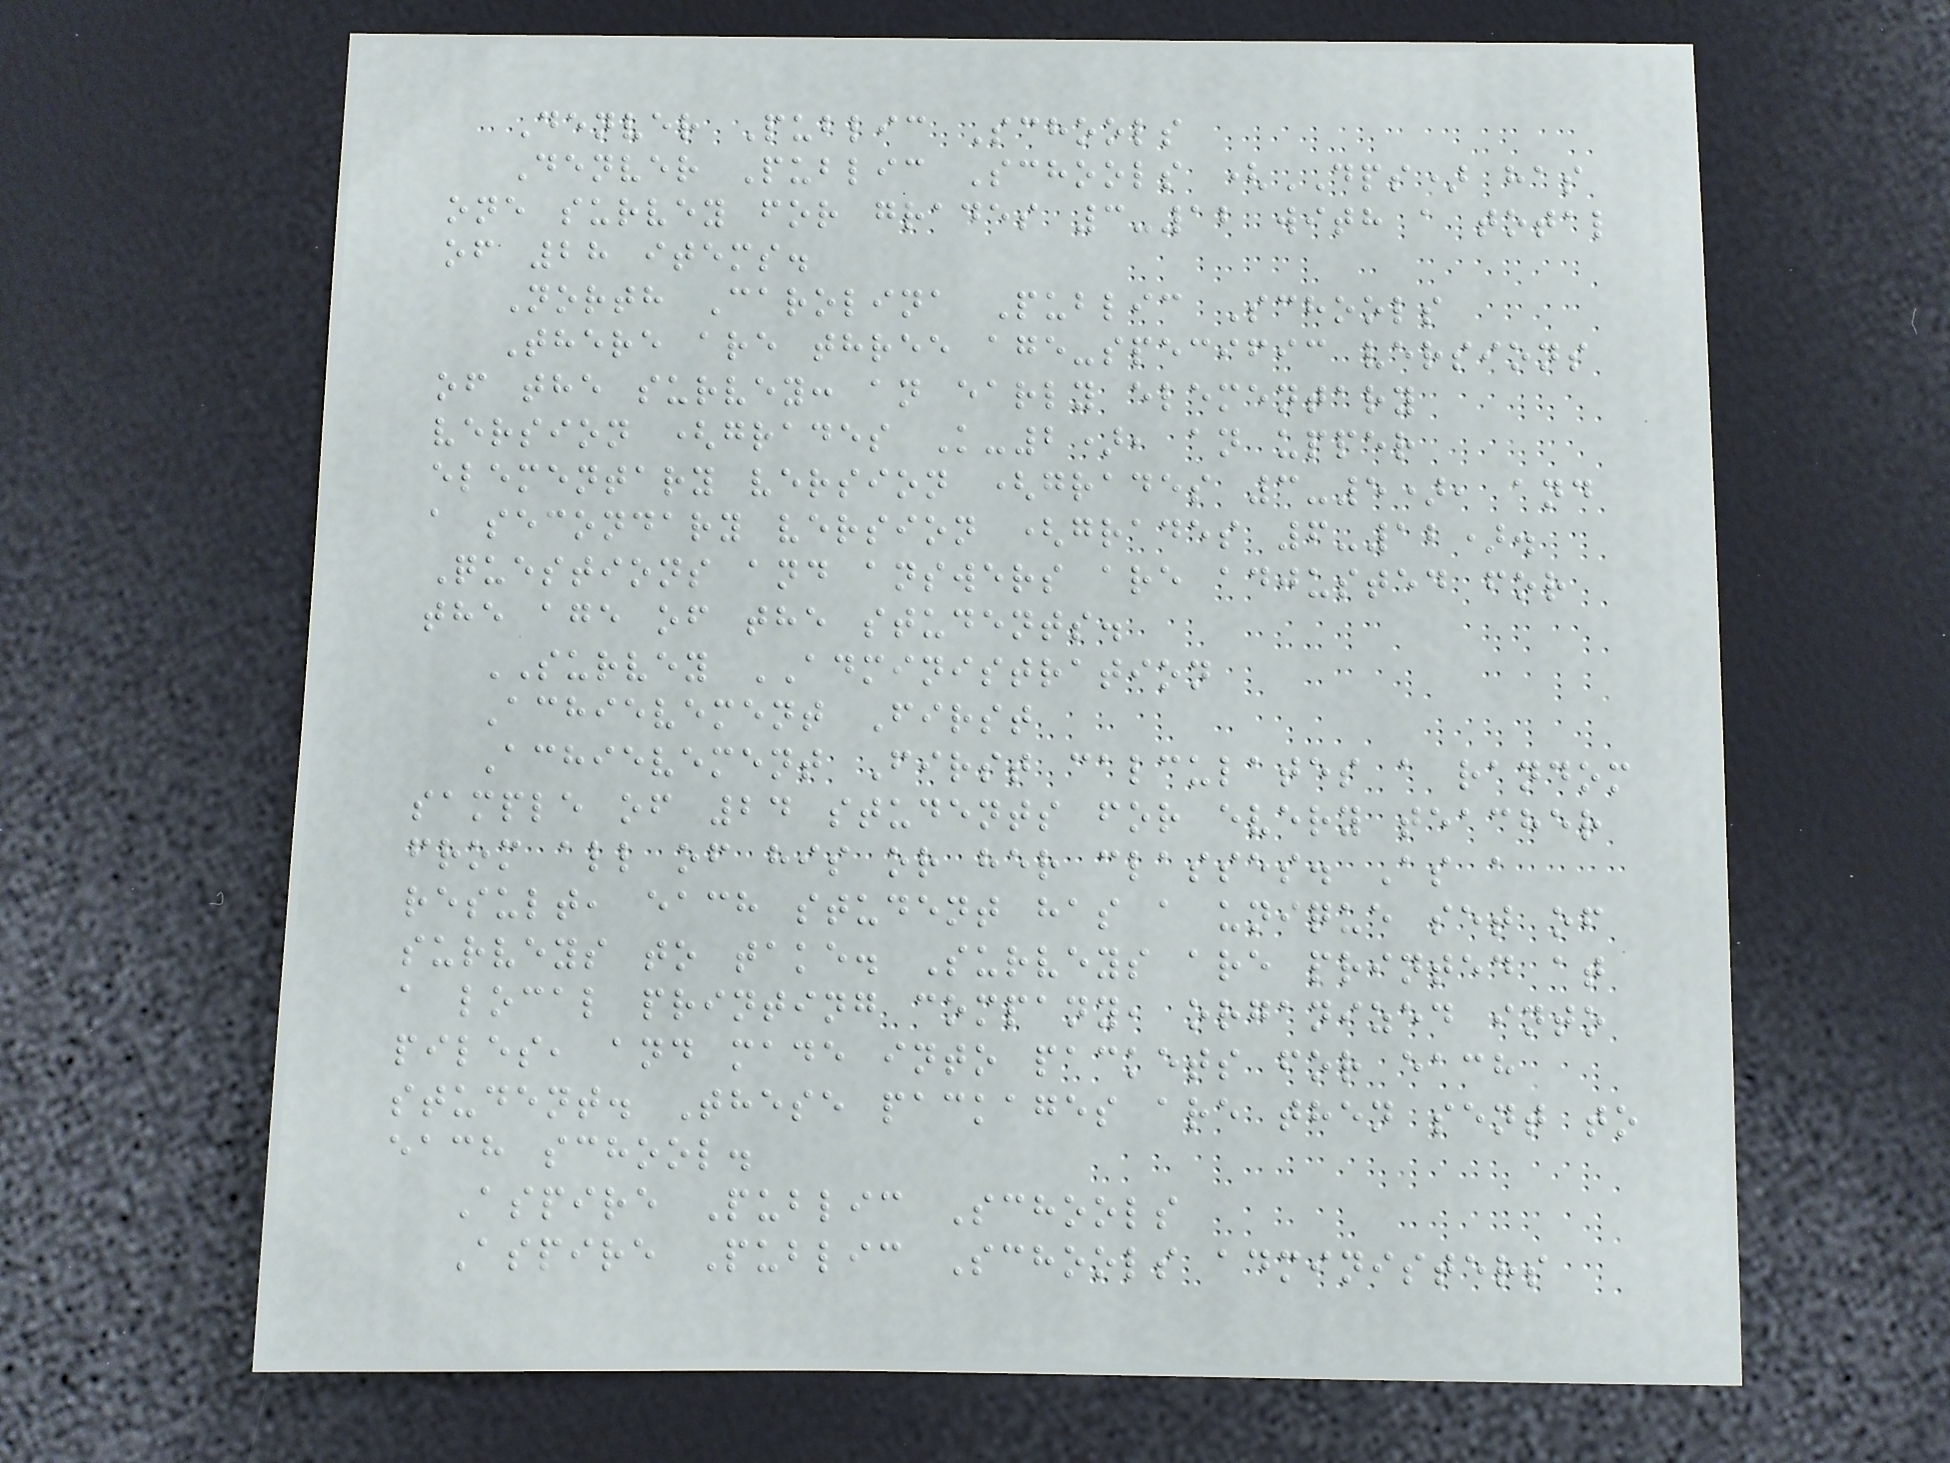Denver Public Schools
Denver Public Schools (DPS) has
one survey for grades 3-12 with a total
of 28 items.
North Carolina Public Schools
There are three age-specific versions
of the survey: an early elementary
version (grades K-2), an upper
elementary version (grades 3-5), and
a secondary version (grades 6-12).
Questions and answers are adjusted for
the age of the students.
SURVEY ADMINISTRATION
Achievement First
Achievement First calculates a random
sample of 24 students for every teacher
from all of his or her classes. As a
result, each student has a unique set of
surveys to take. Surveys are printed at
a local printing company, organized into
piles, and made into packets for each
student. These packages are then sent to
each school.
Aspire Public Schools
Aspire Public Schools administers
